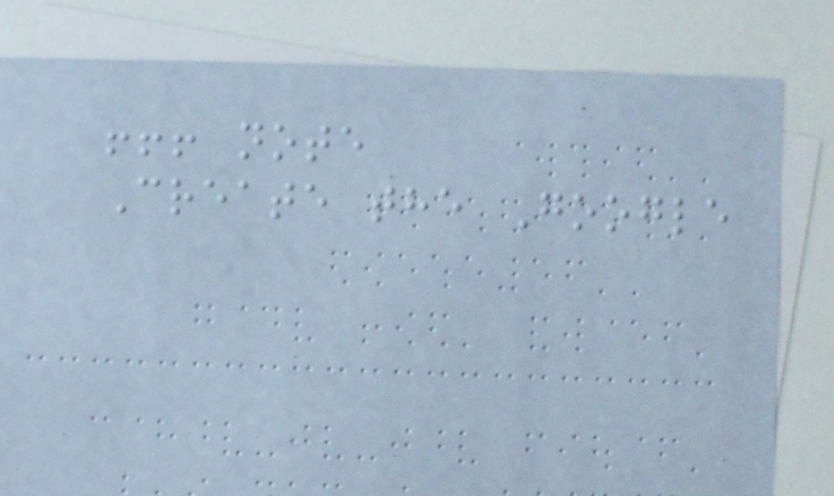!!! note
Create the Google
